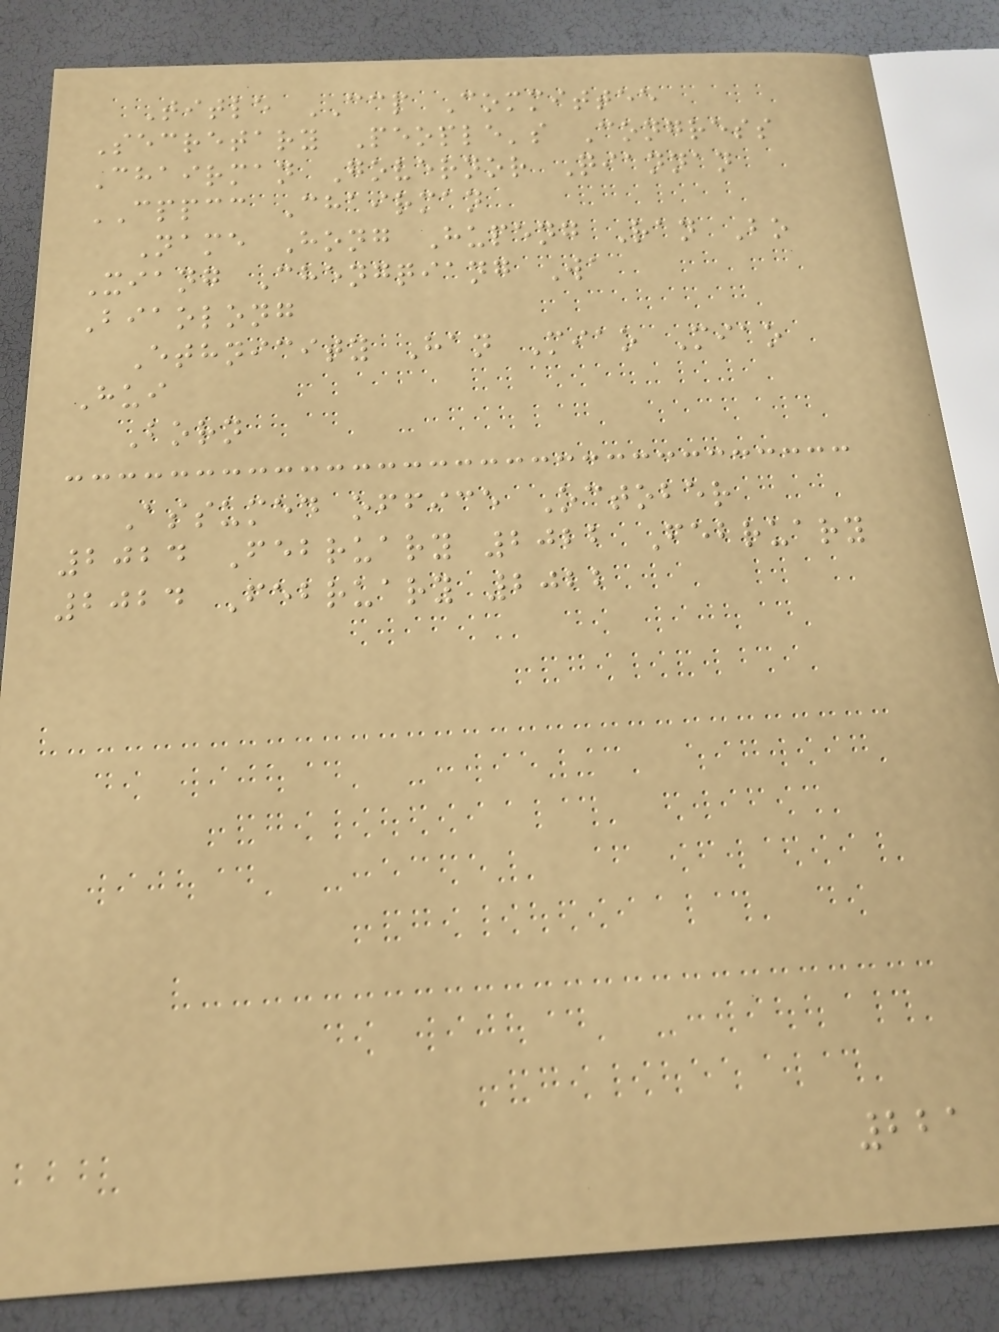Title CCP Committee
Secretary People's Congress
Chairman Governor Qiannan
CPPCC Chairman
Name Hong Hupeng Ran Bo
Xiang Chengqiang Wa
Biaolong
Ethnicity Han Miao Miao
Hui
Born
Assumed office October
2024 February 2022 February
2024 February 2022
221
